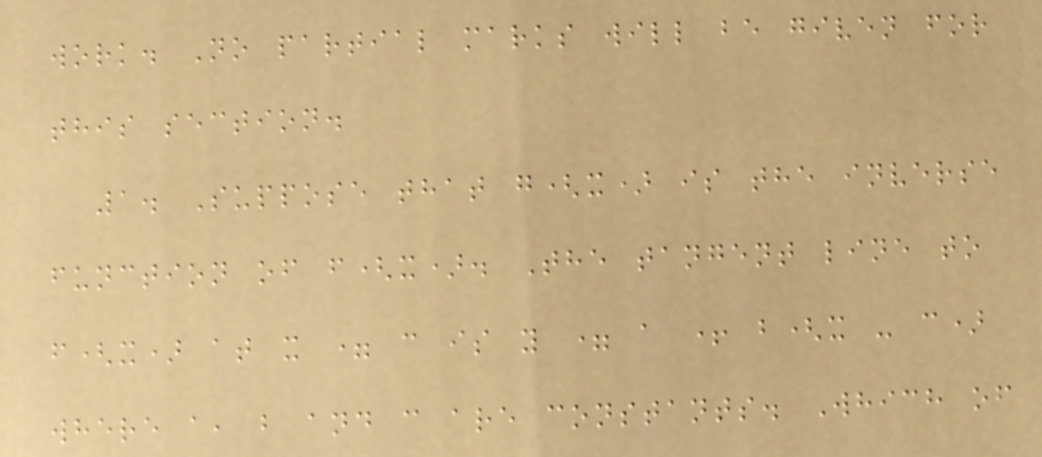work. No partial marks will be given for
this section.
1. Suppose that g(x) is the inverse
function of f(x). The tangent line to
f(x) at x = c is y = a + b(x - c)
where a, b and c are constants. Which of
